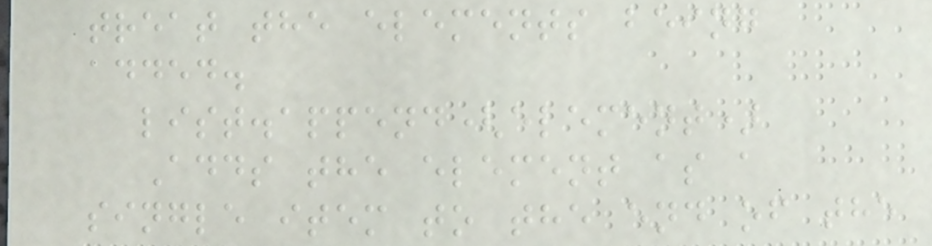treat the elements being
added.
list.append(element)
Adds the element as a
single item to the end of the
